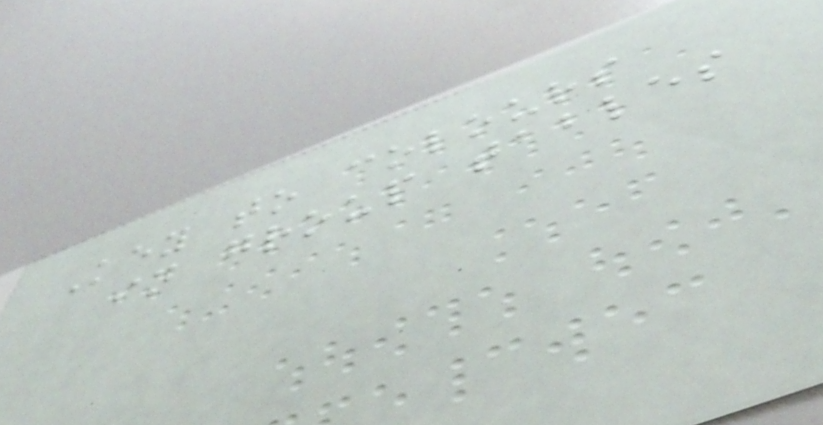Key to colours
in group tables
